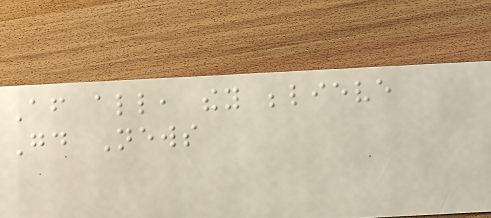After all, they believe
Good News
